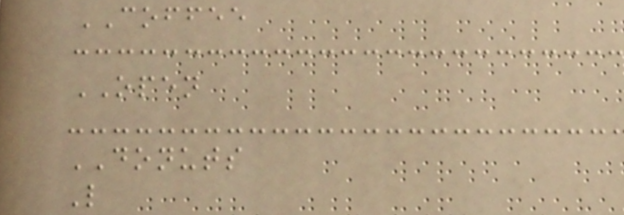COFFEE
OPEN
DONUTS
L
